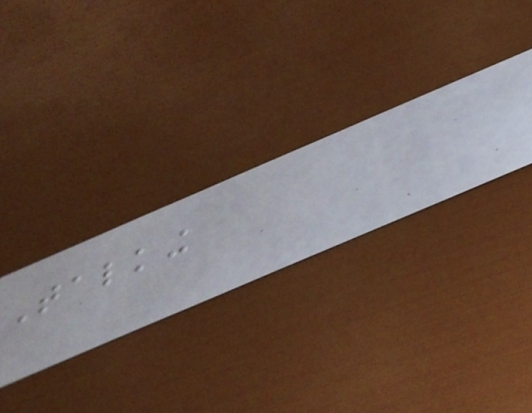Talking
